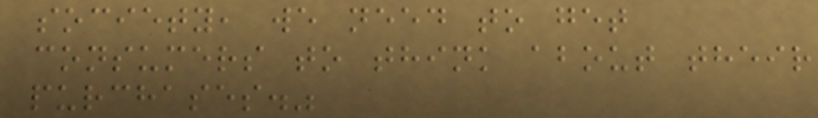society, we need to get
consumers to think about their
purchases."
